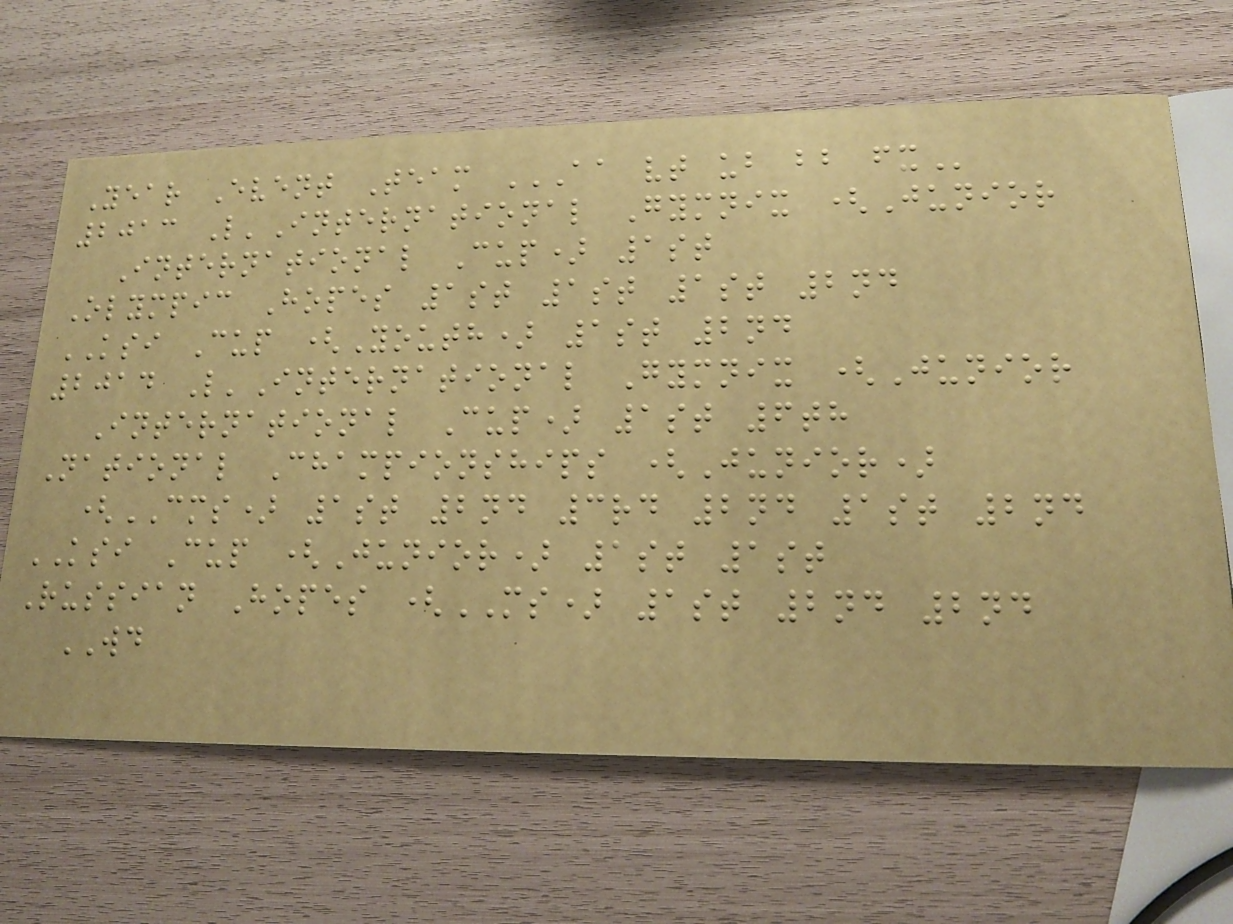Year Event Team AA VT UB BB FX
2013 L'International Gymnix (Junior
International Cup) 1st
Olympic Hopes 1st 1st 1st 2nd
KSI Cup (Youth) 1st 2nd
2014 L'International Gymnix (Junior
International Cup) 1st 6th
National Championships (Junior)
(CMS) 1st 2nd 3rd 2nd 1st 2nd
KSI Cup (Junior) 1st 1st
Russian Hopes (MS) 1st 2nd 2nd
WD
